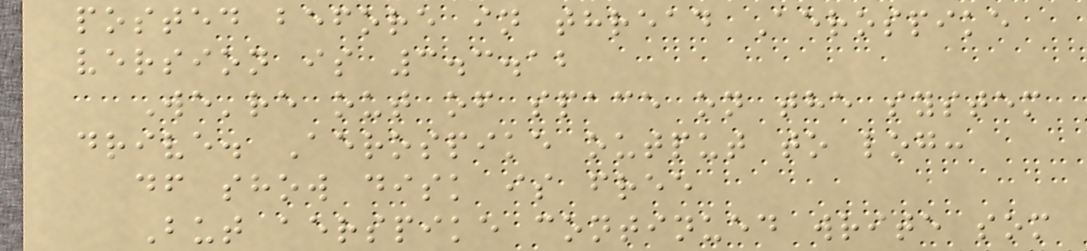posted before in thread Aerospike
version is 3.3.12
We're out of space on the system
drive. Aerospike output to log:
df show disk is free
But aerspike continued write som
